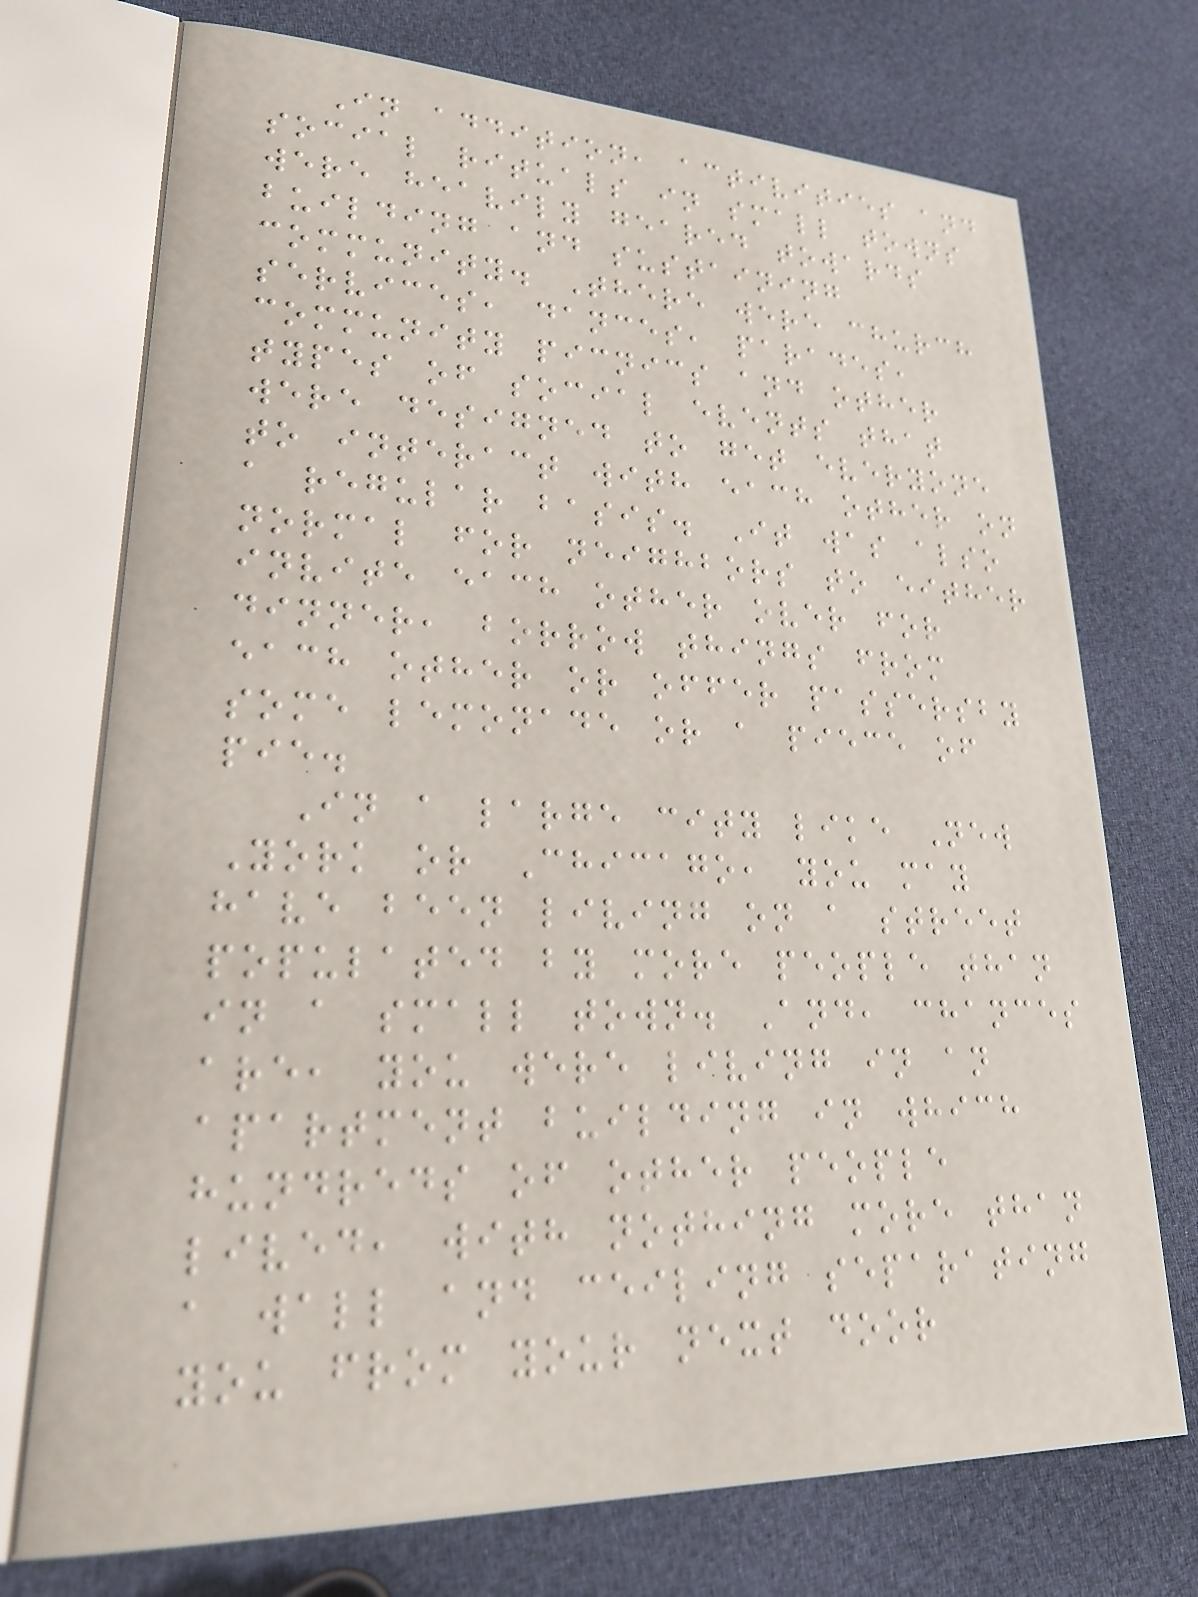In addition, activities and
social rituals in small towns
were heavily geared towards
building and sustaining
community. There were church
services, dances, parades,
community picnics and other
types of social events that
were designed to get everyone
to interact with each other on
a regular basis. It was also
normal for neighbors to either
invite each other over for
dinner, borrow things from
each other or offer passersby
some lemonade or a piece of
pie.
In a large city like New
York or Chicago, you may
have been living on a street
populated by more people than
in a small town. And, chances
are, you were living in an
apartment building in which
hundreds of other people
lived, with nothing more than
a wall and ceiling separating
you from your next door
